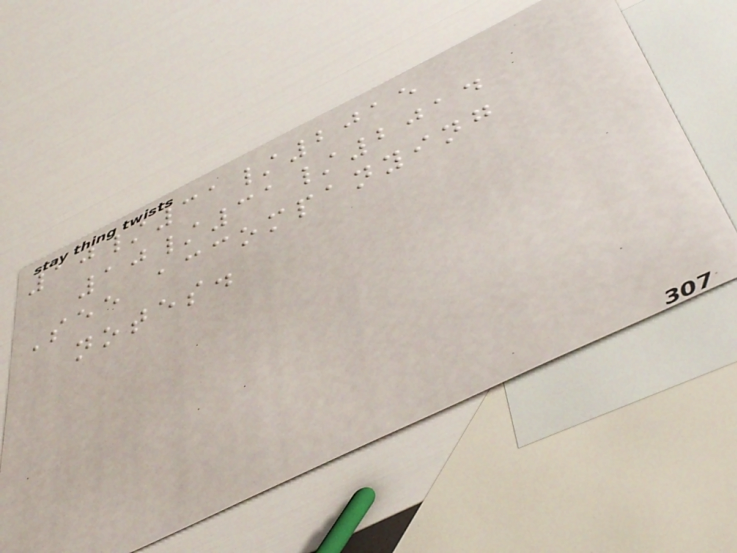10/31/2015
10/31/2014
See accompanying
notes.
